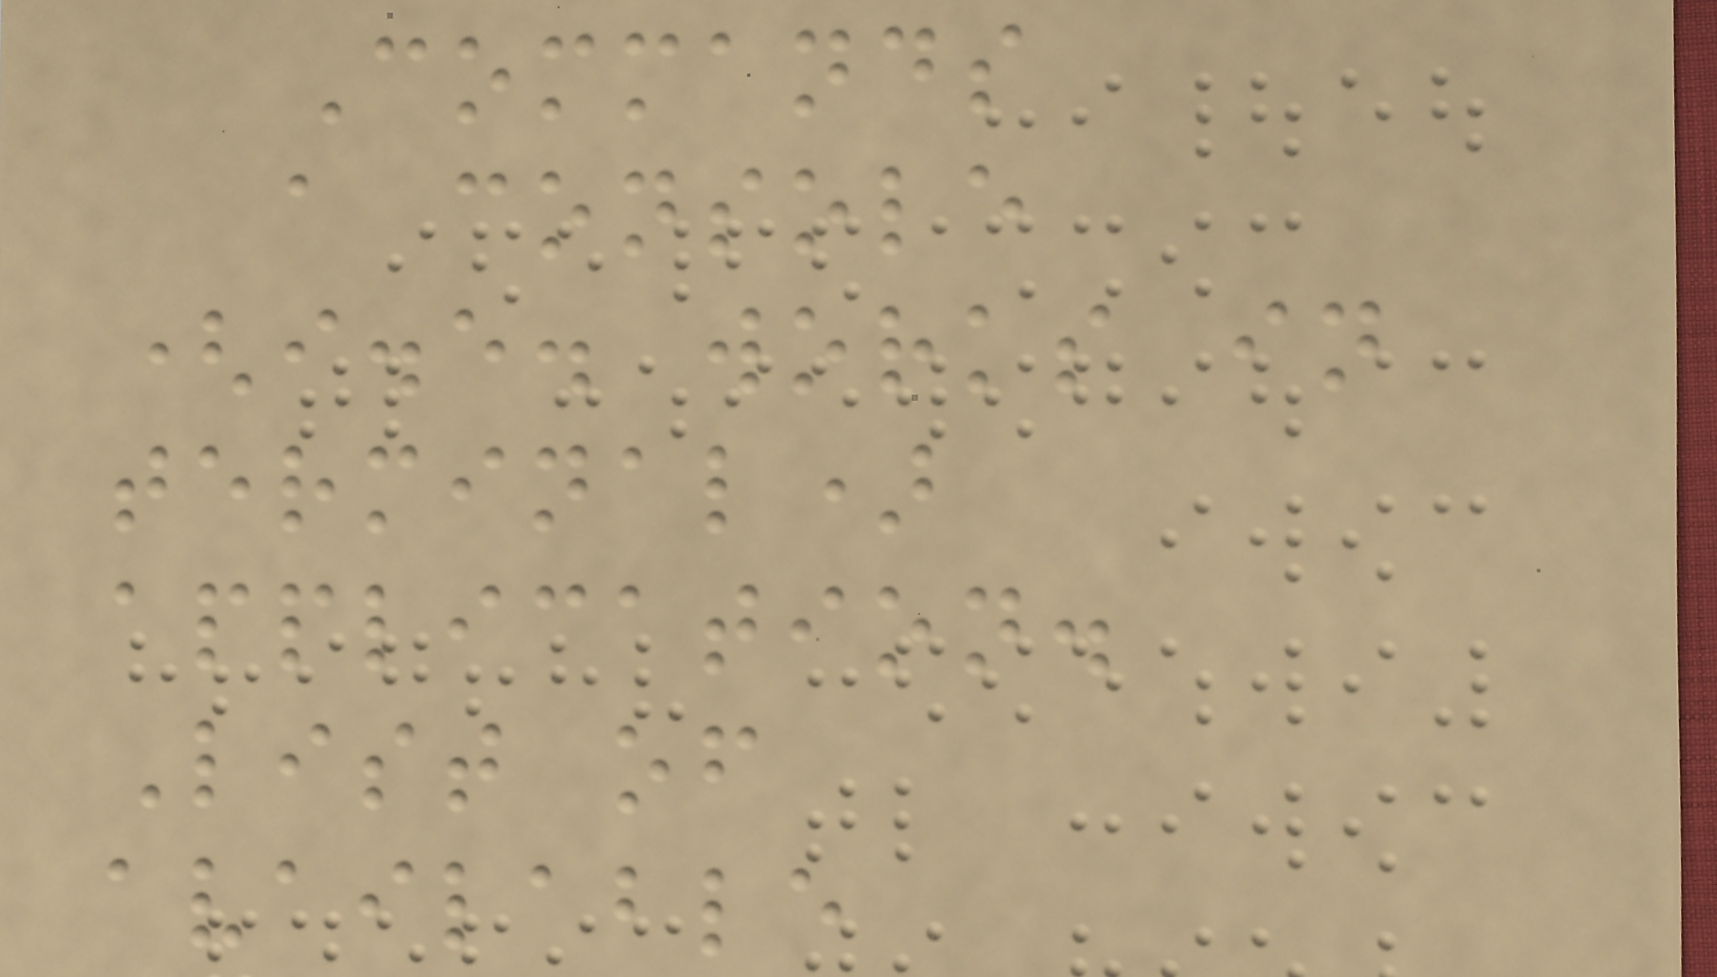Commands
a console
(i.e. works in
terminal)
application.
List of
available
